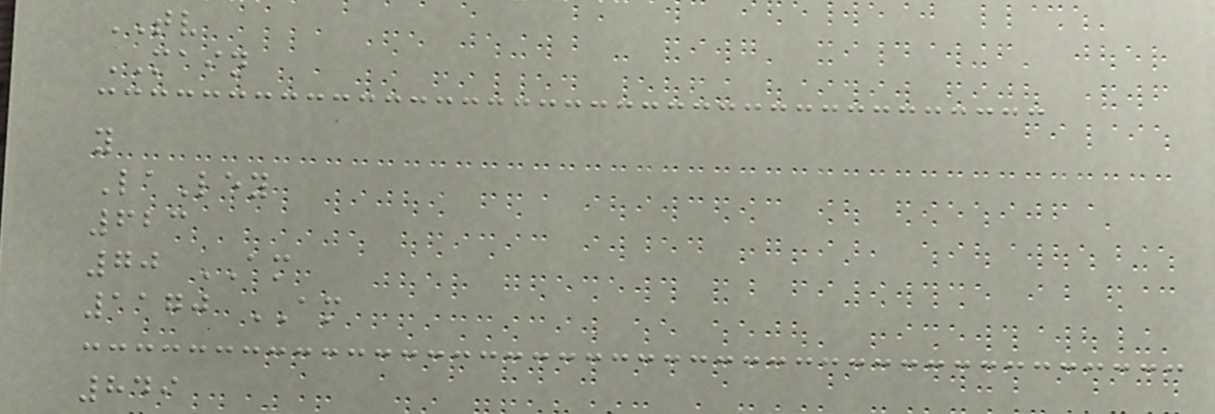TV
MAIN
y
LaLey
623
70 AM
1170 AM
849
